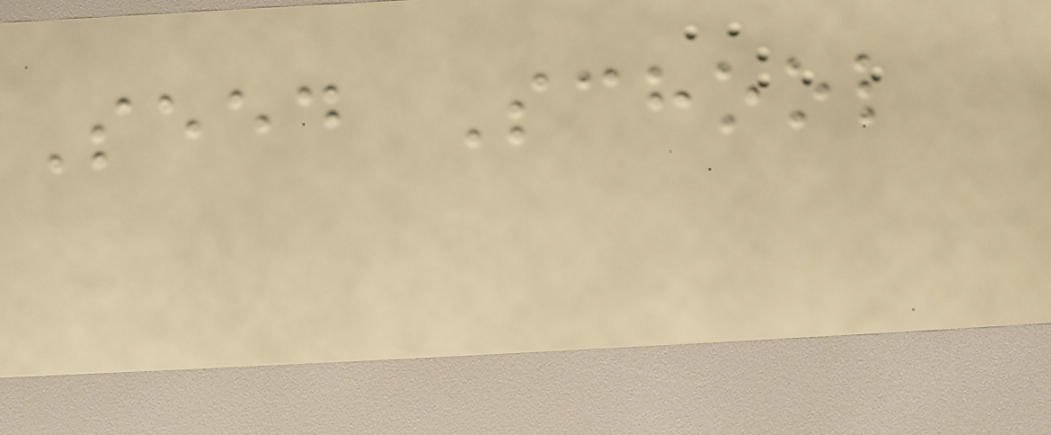Seed School
